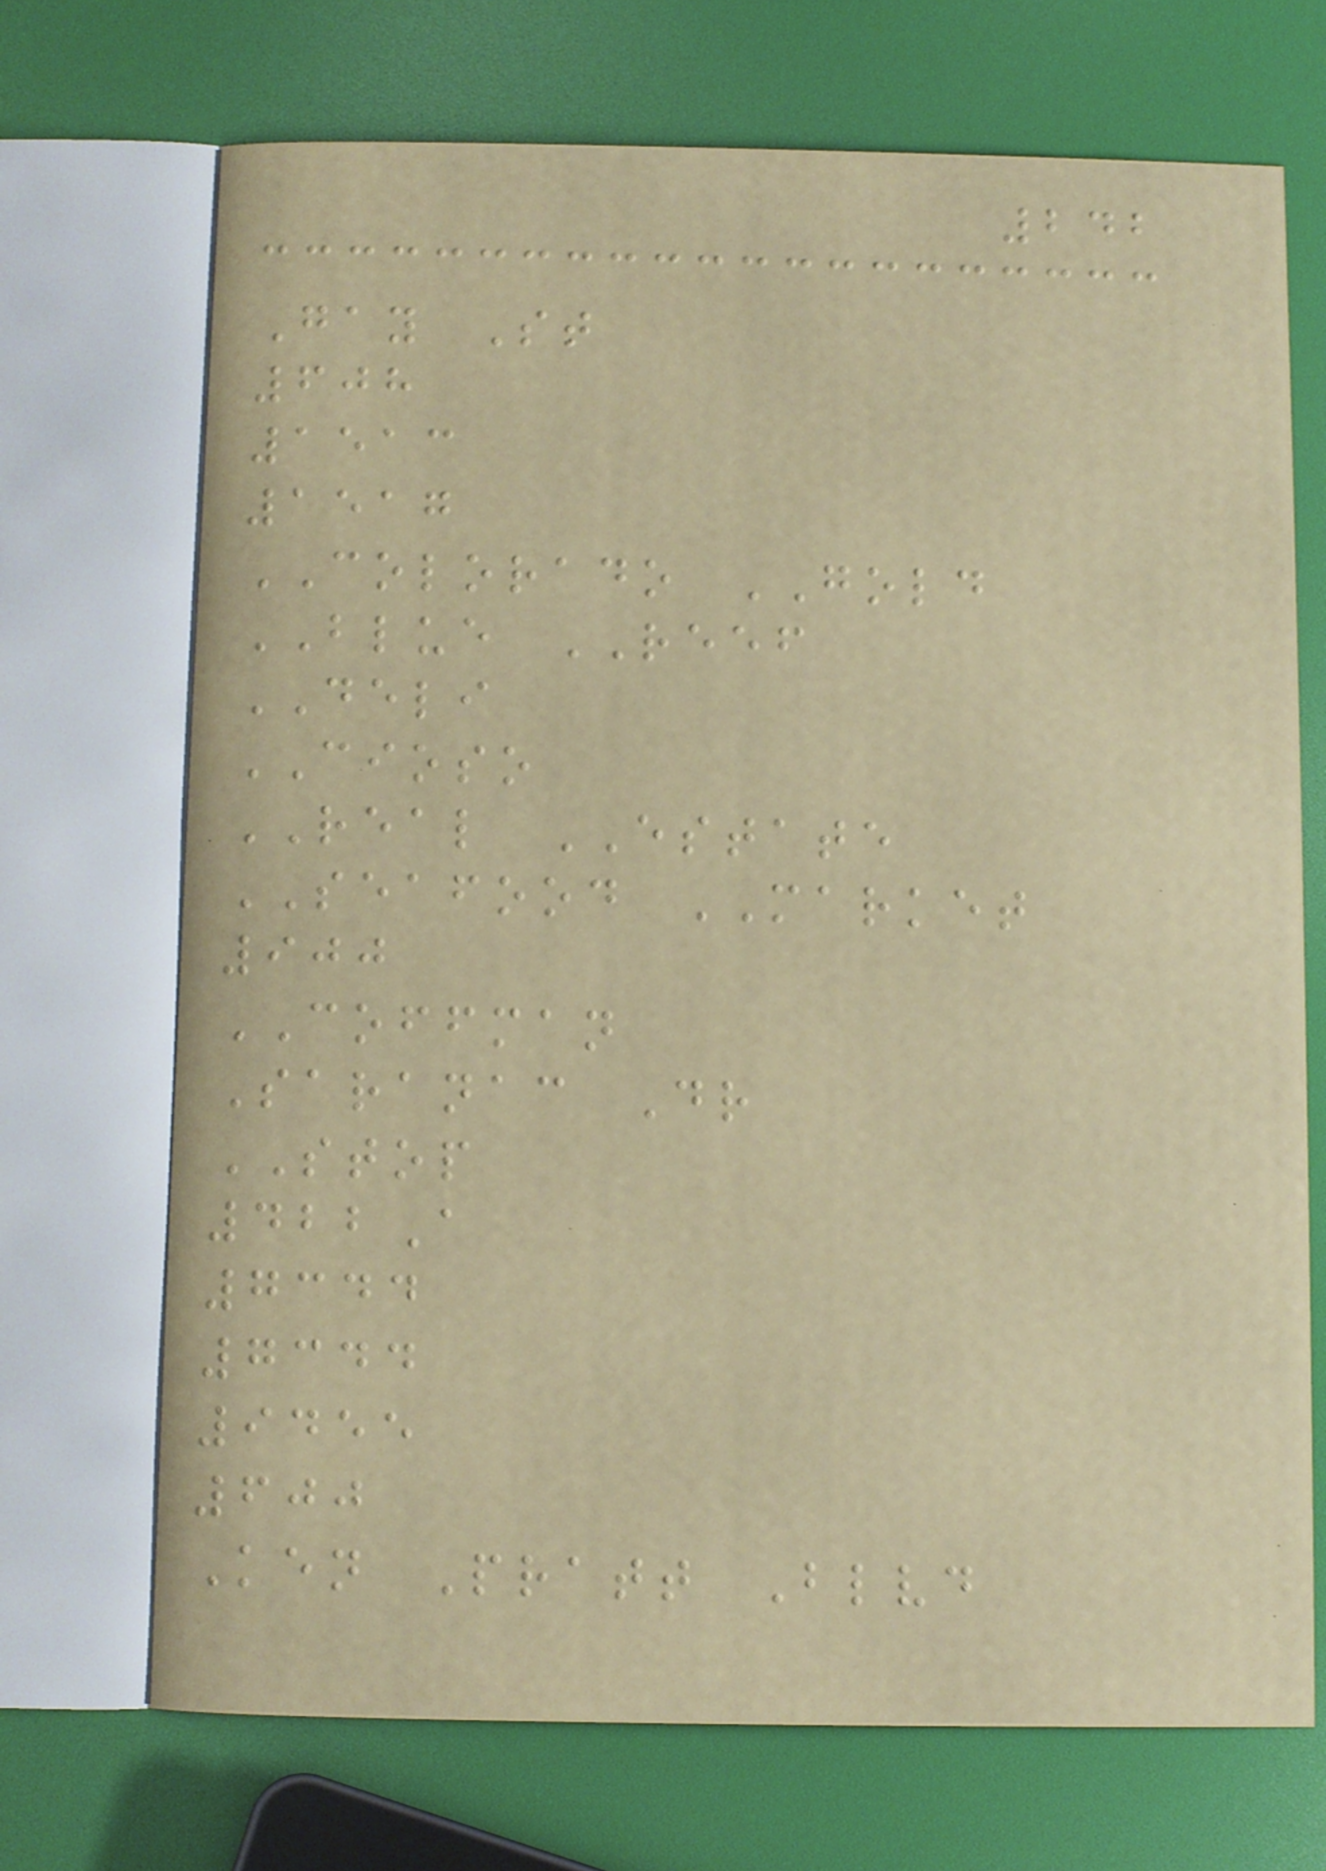242
Gay St
608
1513
1517
COLORADO GOLD
BLUE REEF
DELI
CIOSO
REAL ESTATE
SEAFOOD MARKET
900
COFFMAN
Saranac Dr
STOP
422A
7344
7344
9455
600
Ken Pratt Blvd
